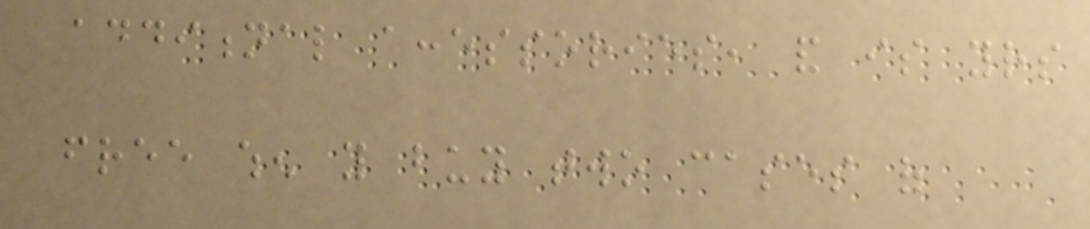additional accessories, and is yours
free when you buy two cases of
